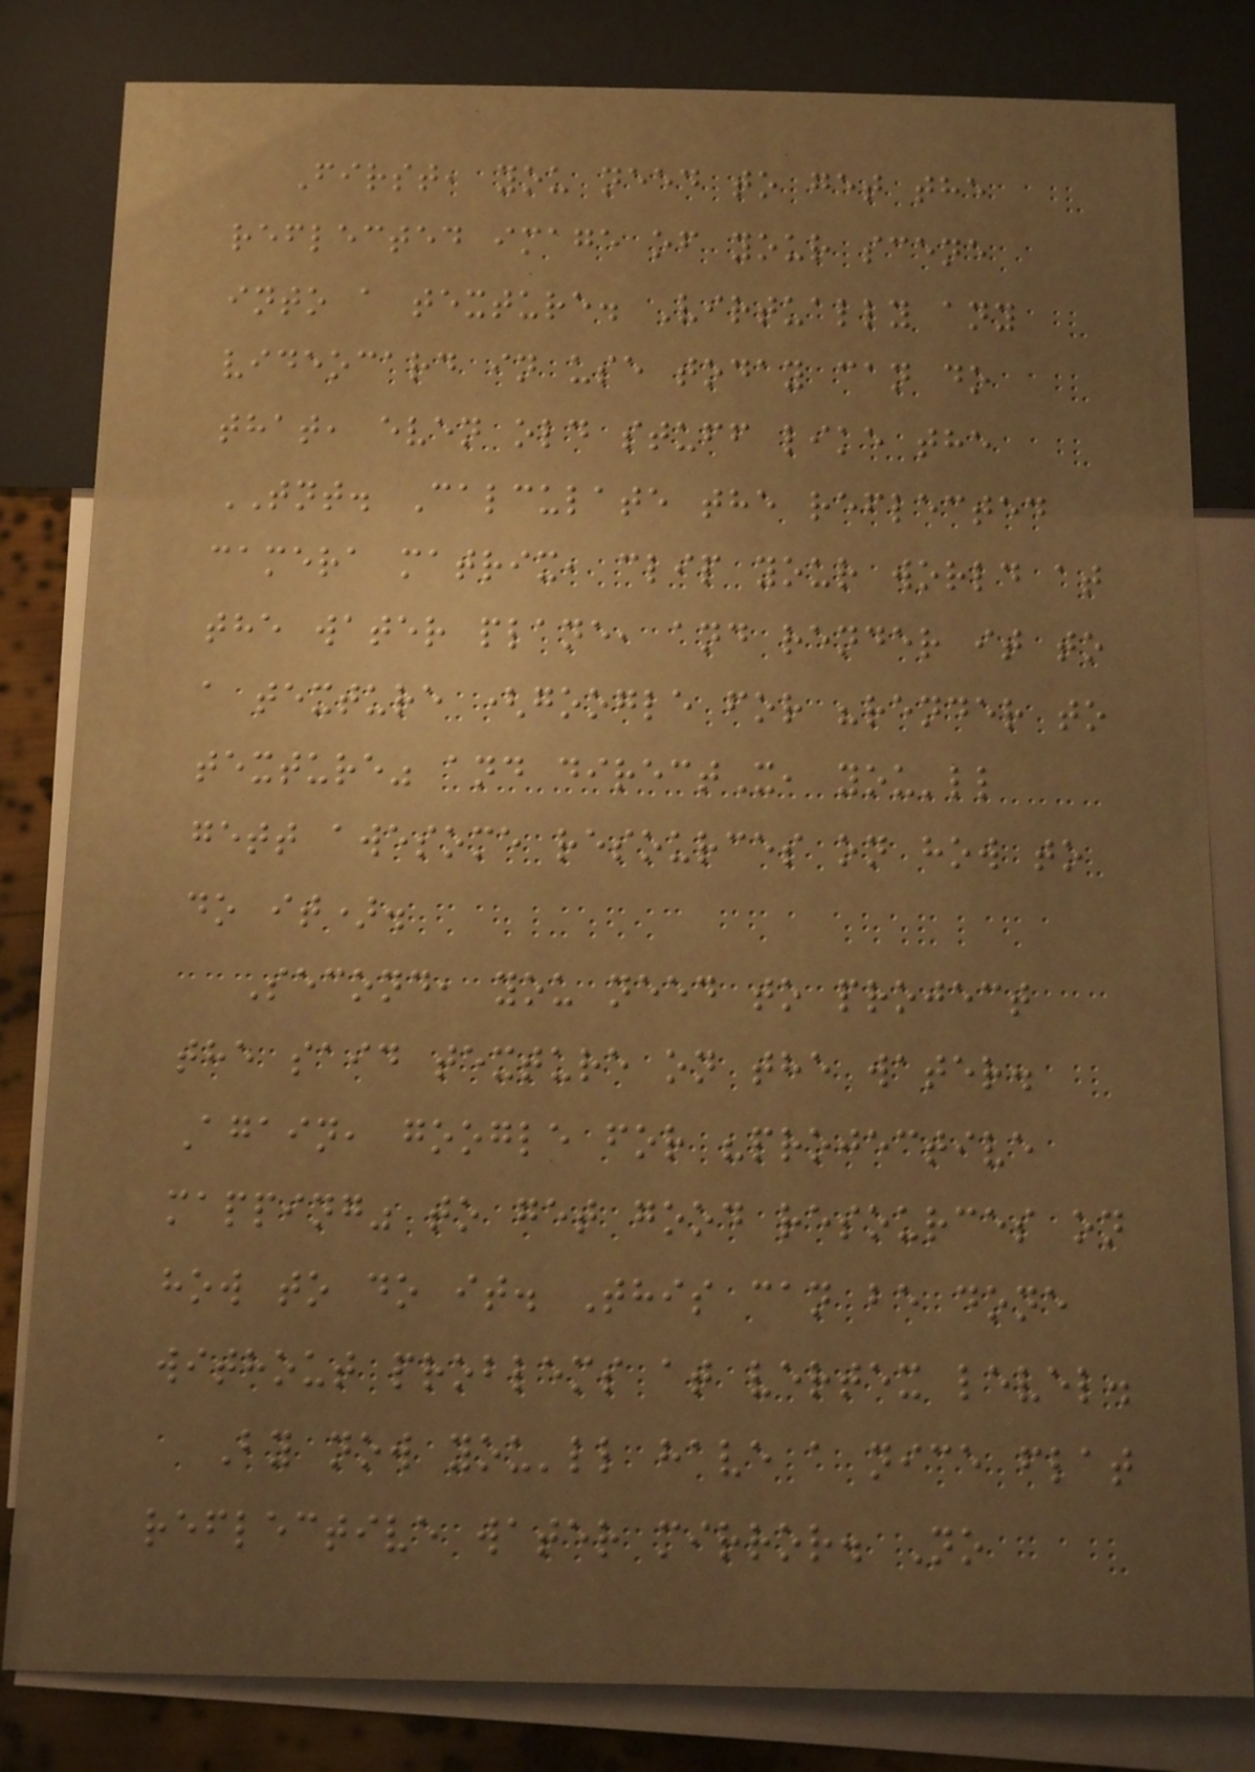First, you need to get the
reflected image of your scene
into a texture. Virtually any
videocard in use today can do
that, even old stuff like the
TNT. Calculate the reflected
camera matrix, clip your world at
the water plane, and render it to
a texture (google for "render to
texture" and directX, you'll
gett awesome resources on how to
do it).
Second, you need to project
the said texture on the water.
Again, google for "projective
mapping" to get good resources on
how to do it. This can be done
without problems at vertex level.
By now you'll have a nice flat
reflective water mirror. No
